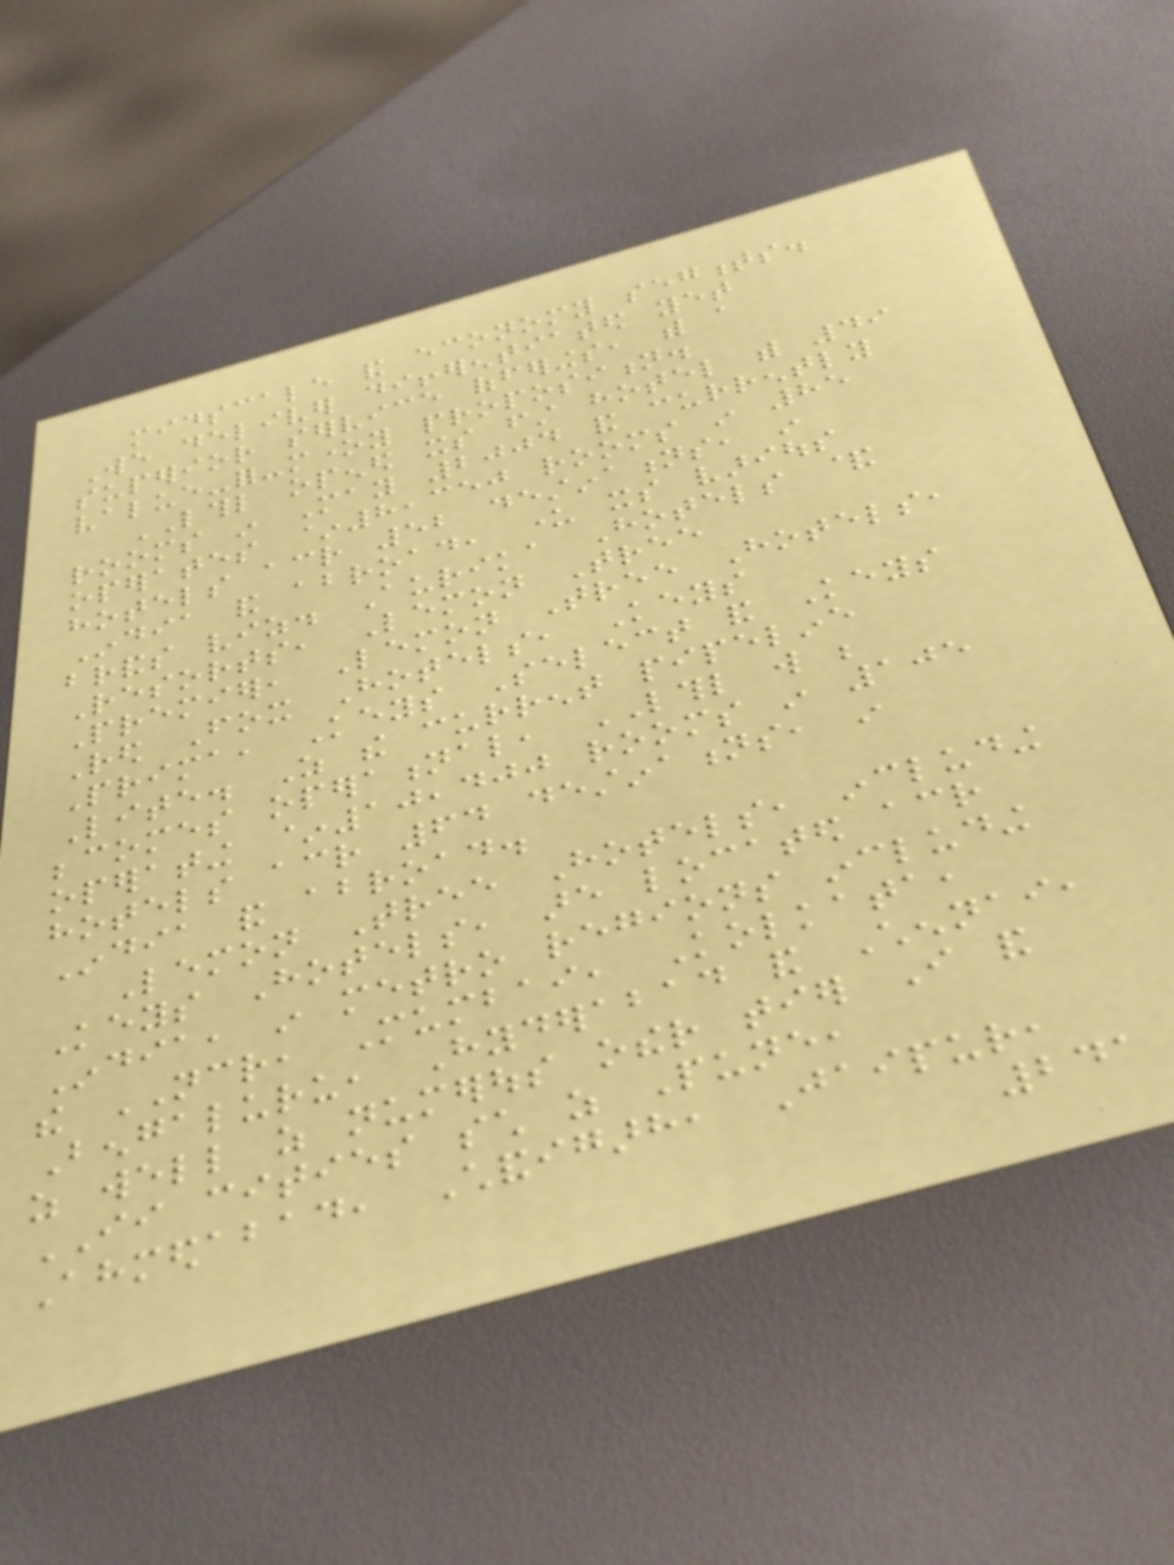midscale and economy segments.
We deliver differentiated yet
superior service offerings, with a
value-for-money proposition.
LTHL opened its first hotel with 49
rooms in May 2004 and currently
operates ~8,350 rooms in 85
hotels across 52 destinations, in
India and abroad, under its various
brands viz. Aurika Hotels &
Resorts, Lemon Tree
Premier, Lemon Tree Hotels,
Red Fox Hotels, Keys
Prima, Keys Select and Keys
Lite. As the current pipeline
becomes operational, LTHL will be
operating ~10,400 rooms in 105
hotels across 64 destinations, in
India and abroad.
Lemon Tree Hotels, including
Keys Hotels, are located across
India, in metro regions including
the NCR, Mumbai, Kolkata,
Bengaluru, Hyderabad and Chennai,
as well as numerous other tier I and
II cities such as Pune,
Ahmedabad, Chandigarh, Jaipur,
241
